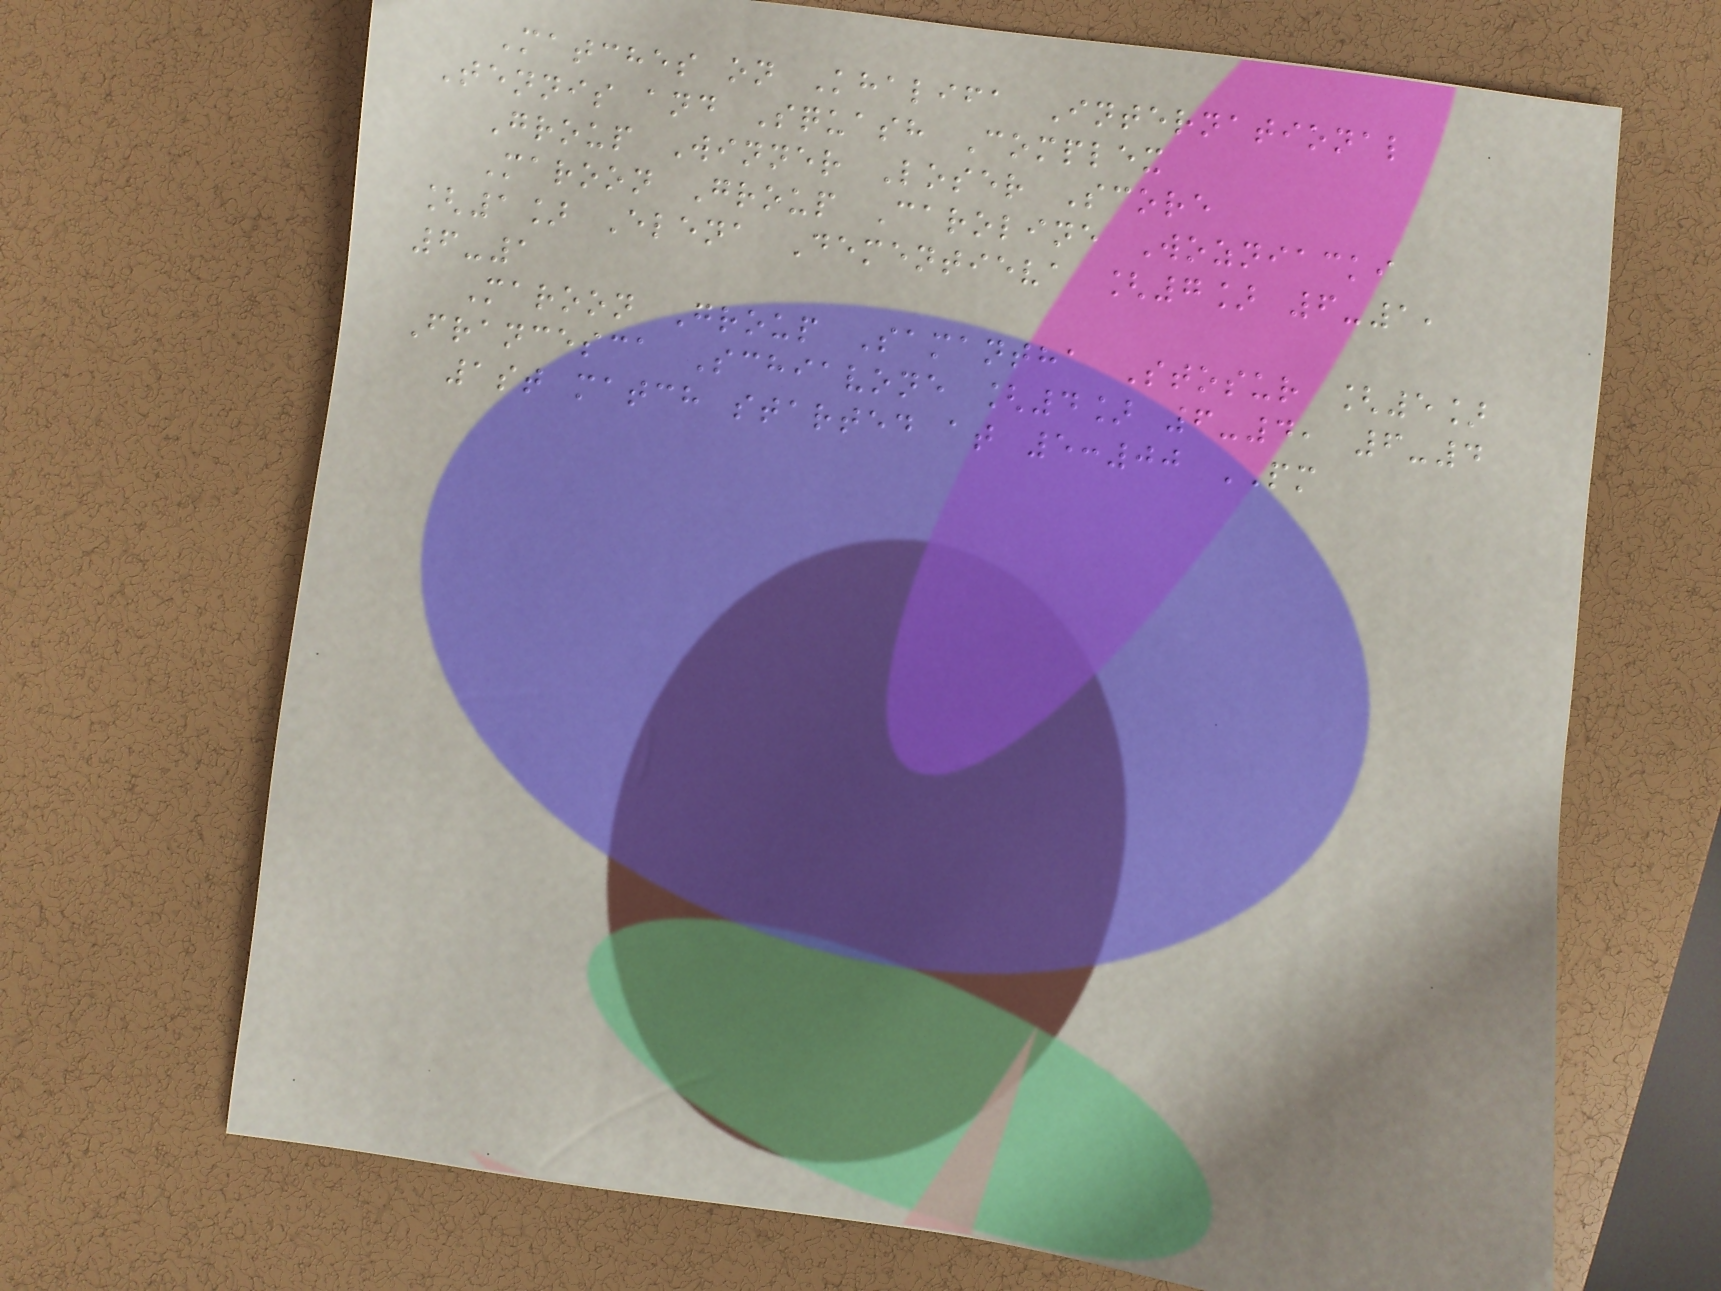Matches on Khalifa International
Tennis and Squash Complex
Group Winner Loser Score
Maroon Group Caroline Wozniacki
[1] Elena Dementieva [7] 6-1,
6-1
Maroon Group Samantha Stosur [5]
Francesca Schiavone [4] 6-4, 6-4
1st match started at 5:00 PM
